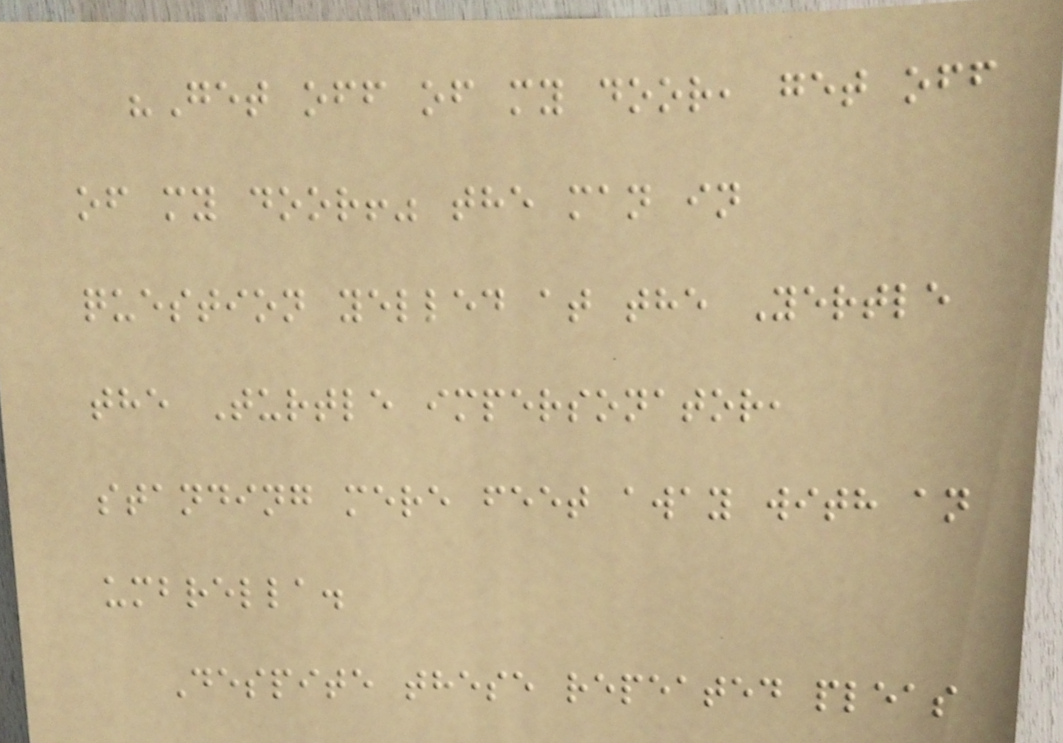"Get off of my door, get off
of my door!" the man in
question yelled at the Yertle
the Turtle impersonator,
standing mere feet away with an
umbrella.
Despite these repeated pleas
